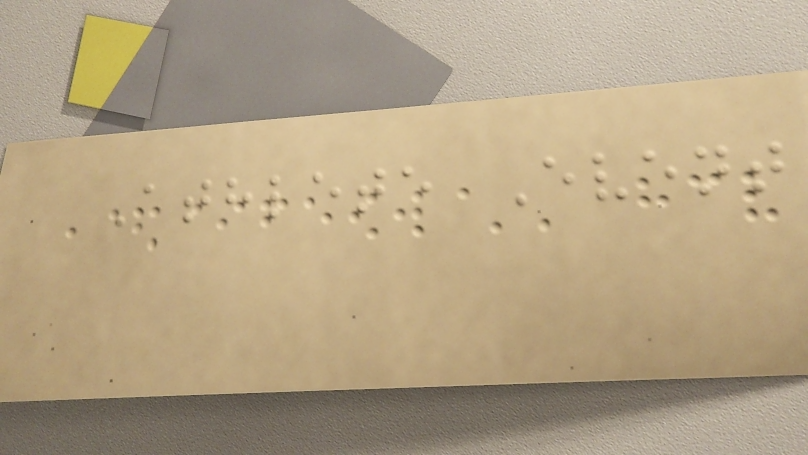Athlete Event
